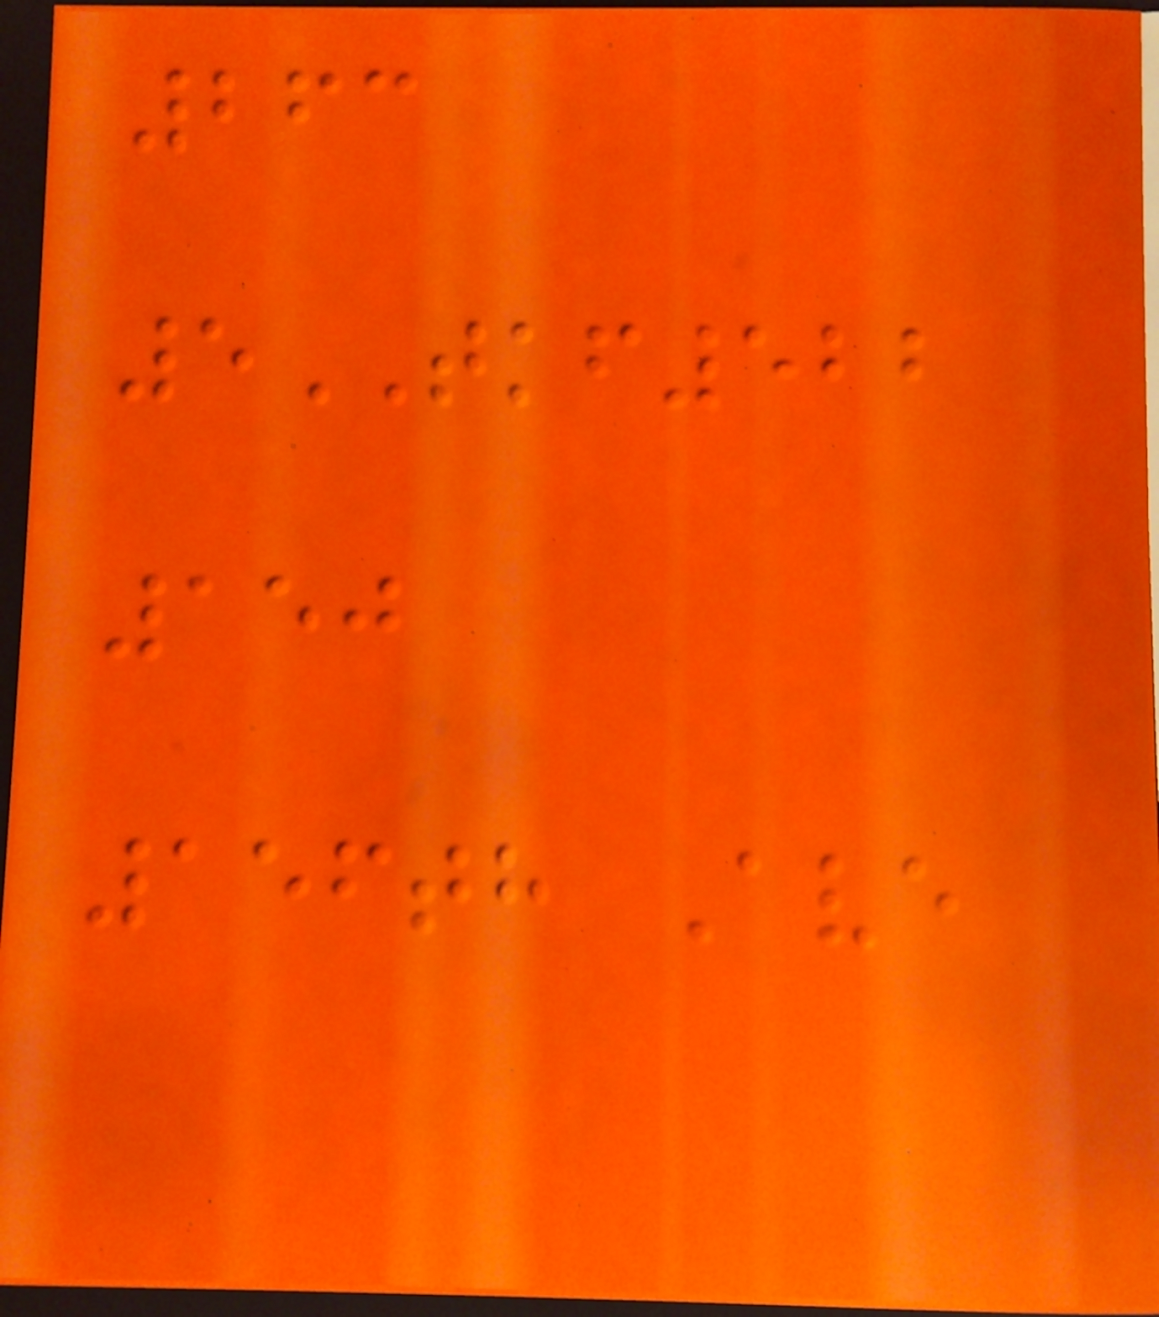263
5TKF522
150
156th Ave
